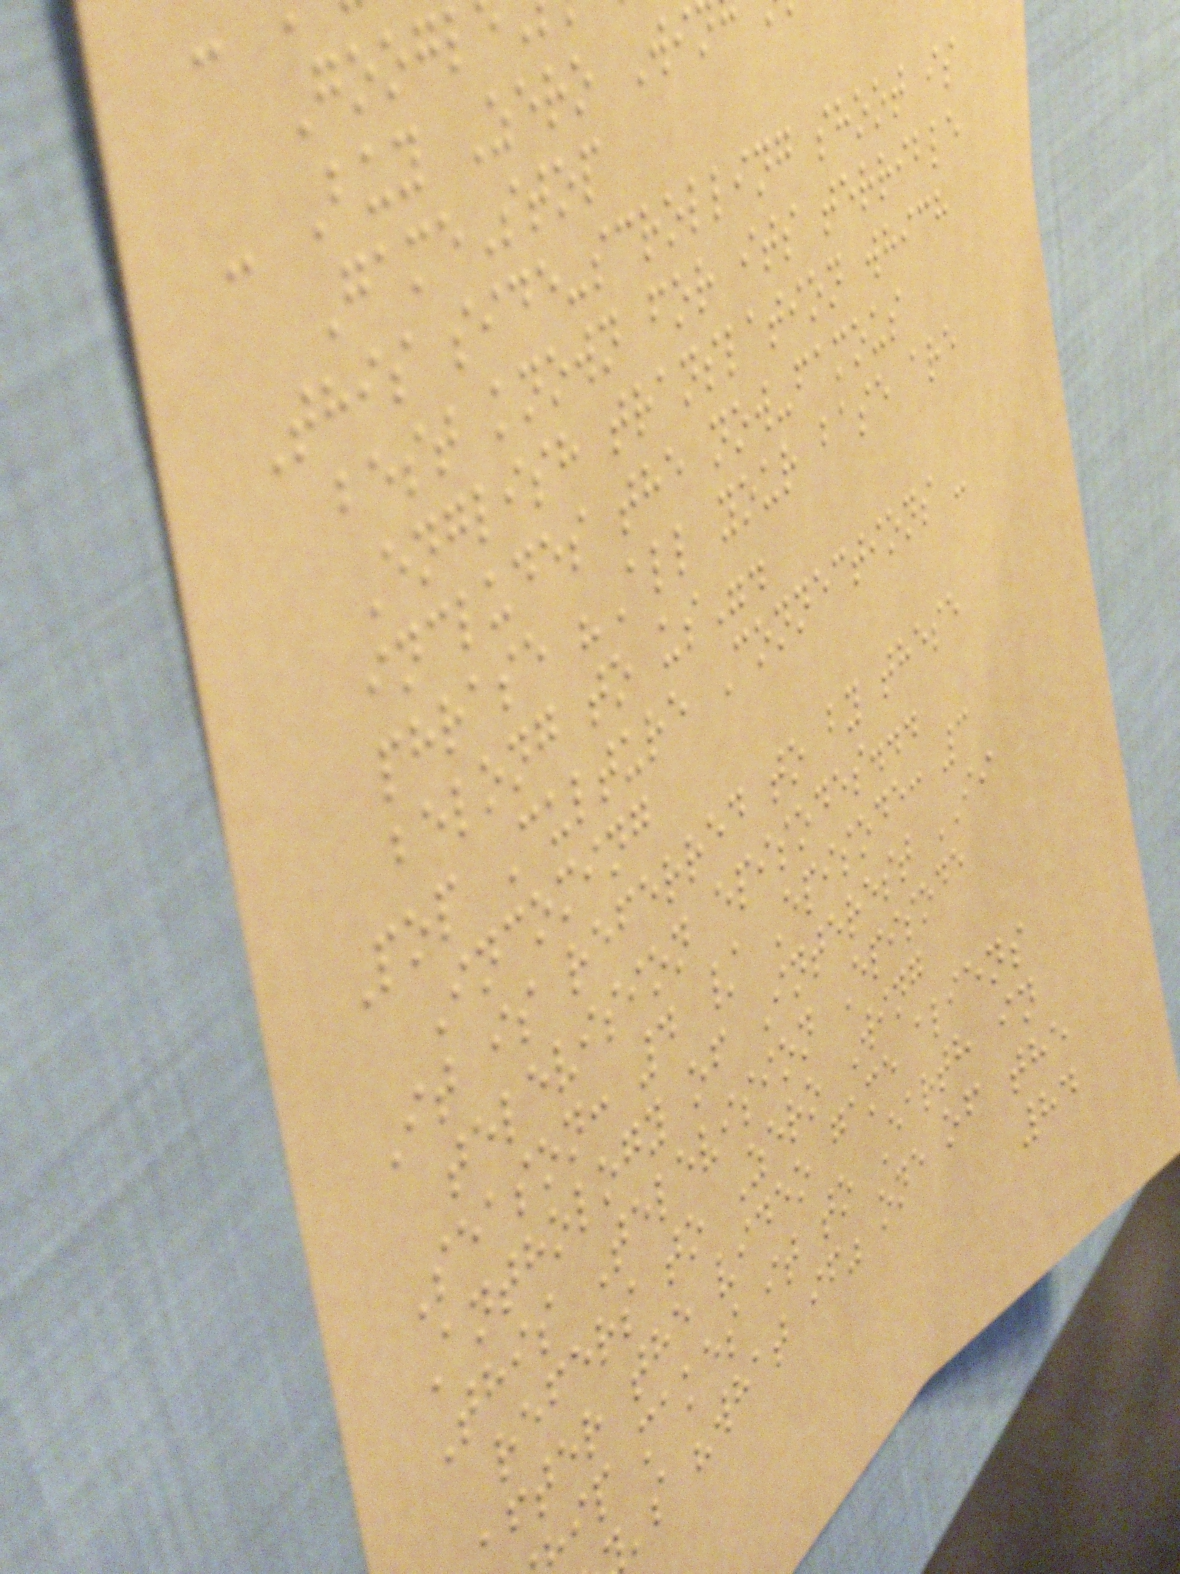Googl
- Buy Zero Wi
GameStop
This side-scrolling shoot is
best known for its terrible
English translation which
includes the now-famous
phrase "All your base are
belong to us".
Pop Culture Connections -
Incoming
It is referred to by these
television episodes...
Season: 4 / Episode: 3
Anthology of Interest II
This Television Episode
refers to Zero Wing
fter the video game aliens
ip makes it to Earth in
's "what if" one of the
84
